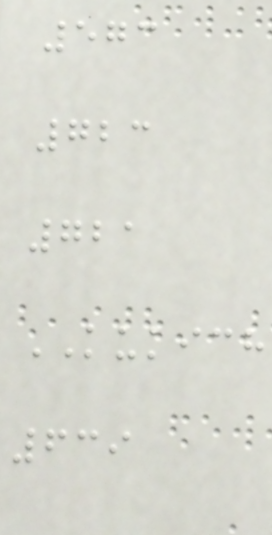573
723
721
KUKICH
639
